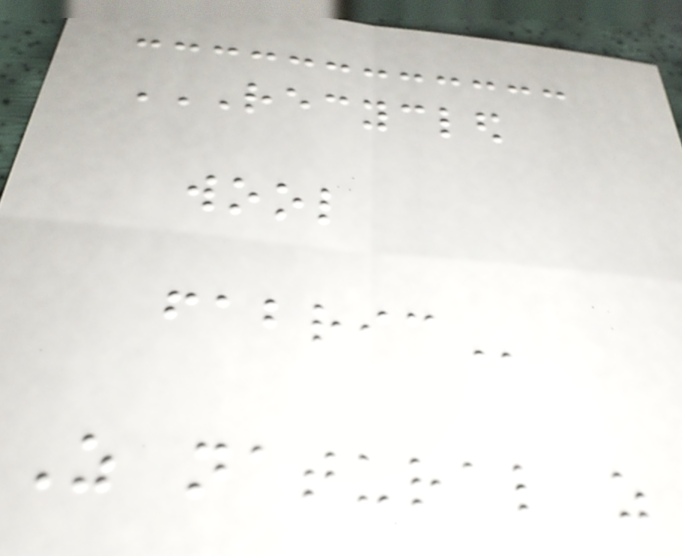RECYCLED
WOOL
FABRIC
As natural as
